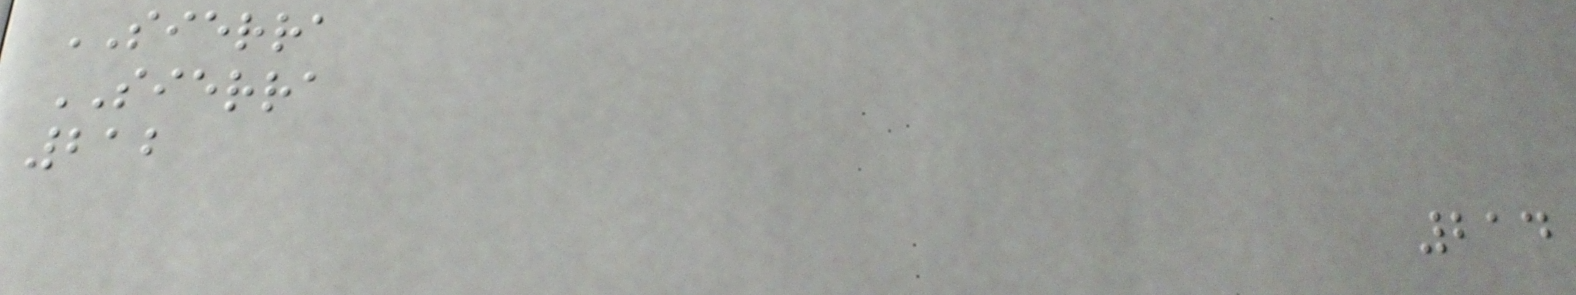SIERRA
SIERRA
212
214
